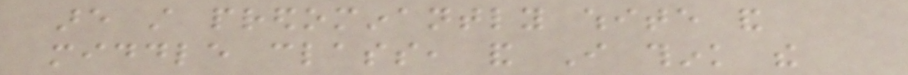are still predominantly white and
middle class, and I think the
